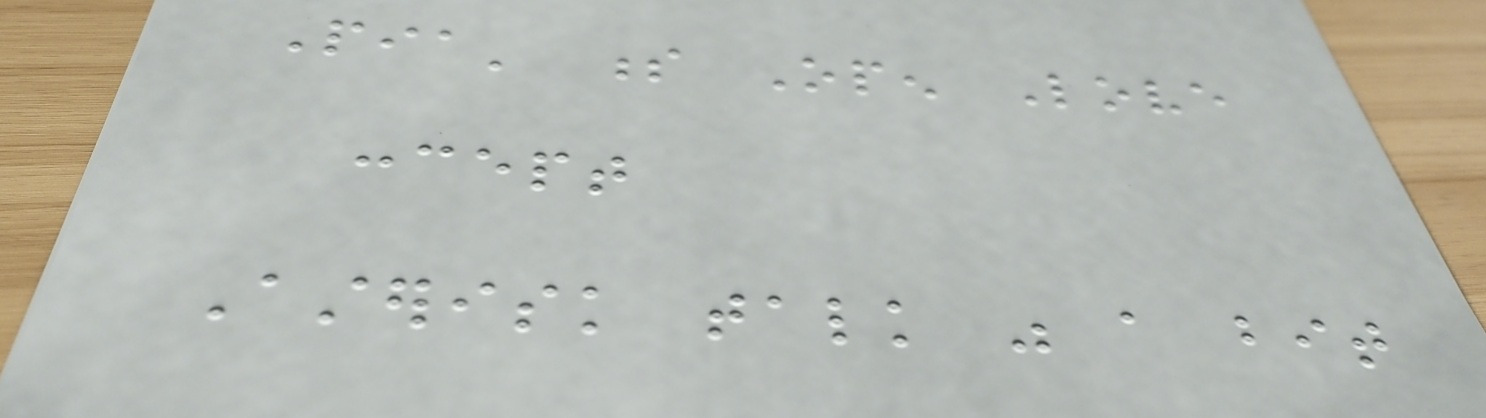Pia' s Open Love
concept
Asterisk talk was a bit
